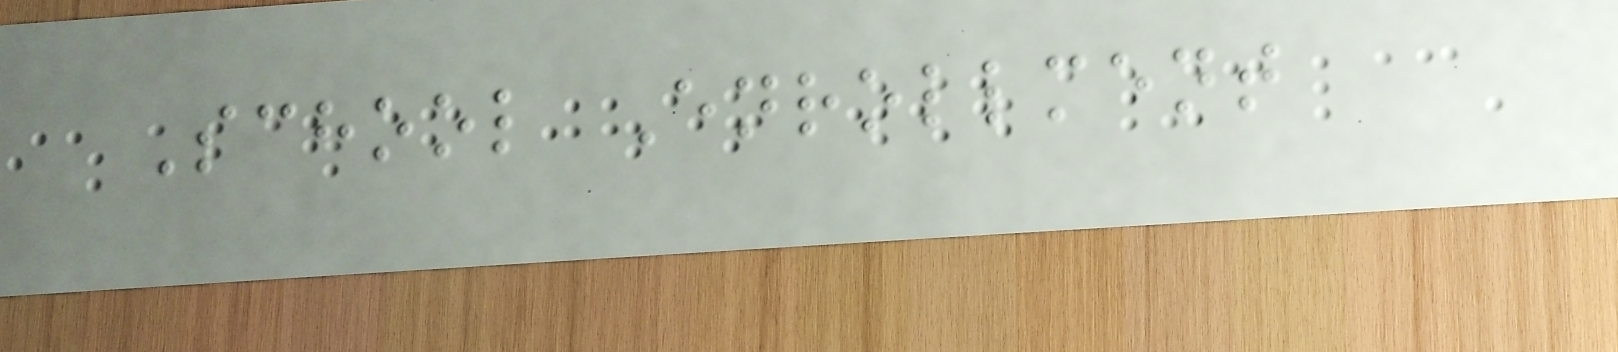School Enrollment
